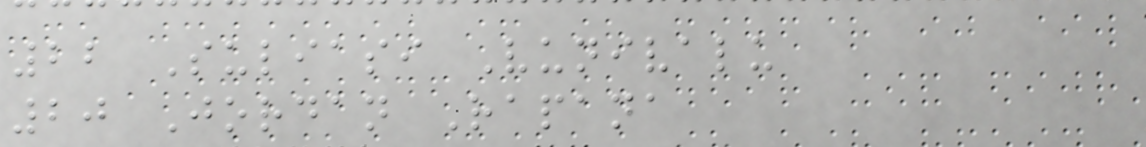22 Suliasi Vunivalu
20 Jordan Rapana
